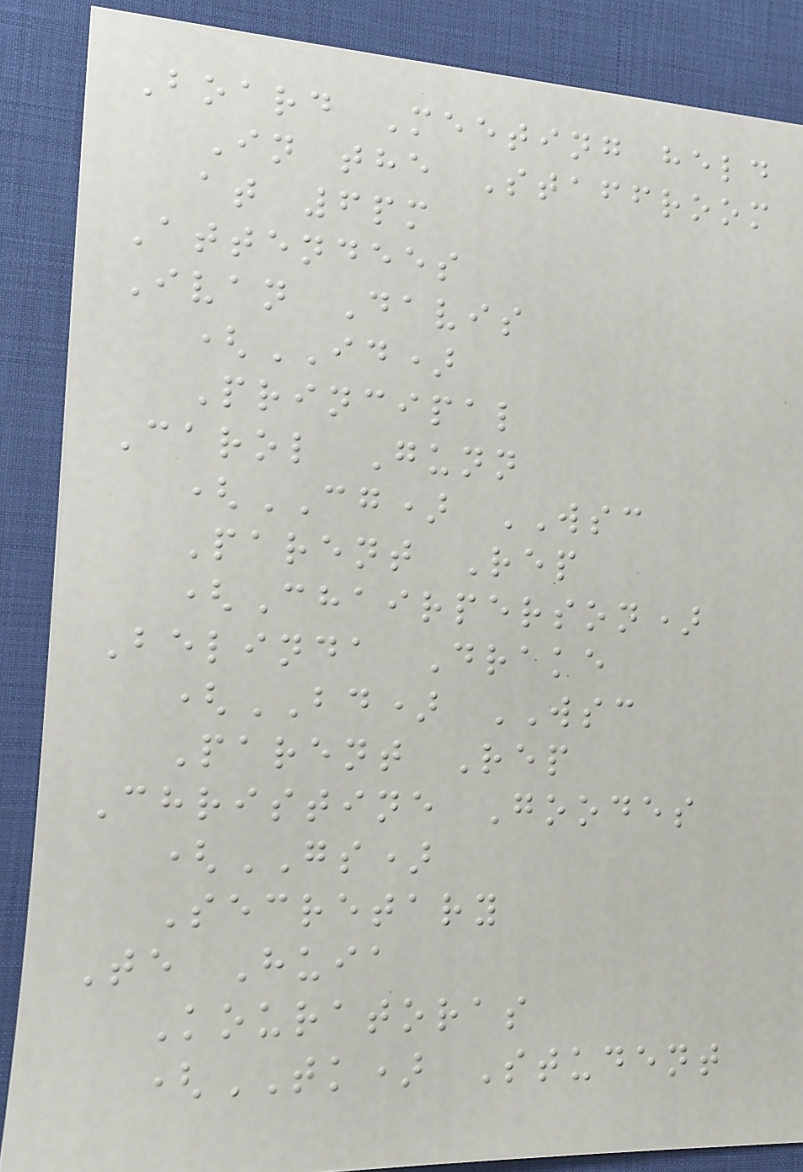Board Meeting held
In the Staffroom
at 6pm
Attendees
Ivan Davis
(ID)
Principal
Carol Gunn
(CG) WSC
Parent Rep
(Chairperson)
Belinda Drake
(BD) WSC
Parent Rep
Christine Goodes
(GS)
Secretary
Te Huia
Kouratoras
(TK) Student
